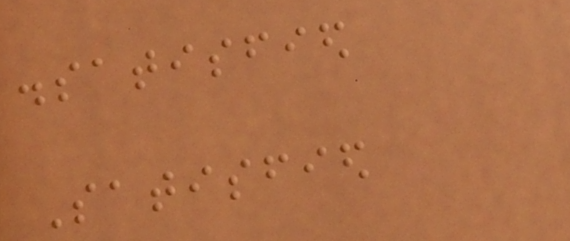dissatisfied
Satisfied
